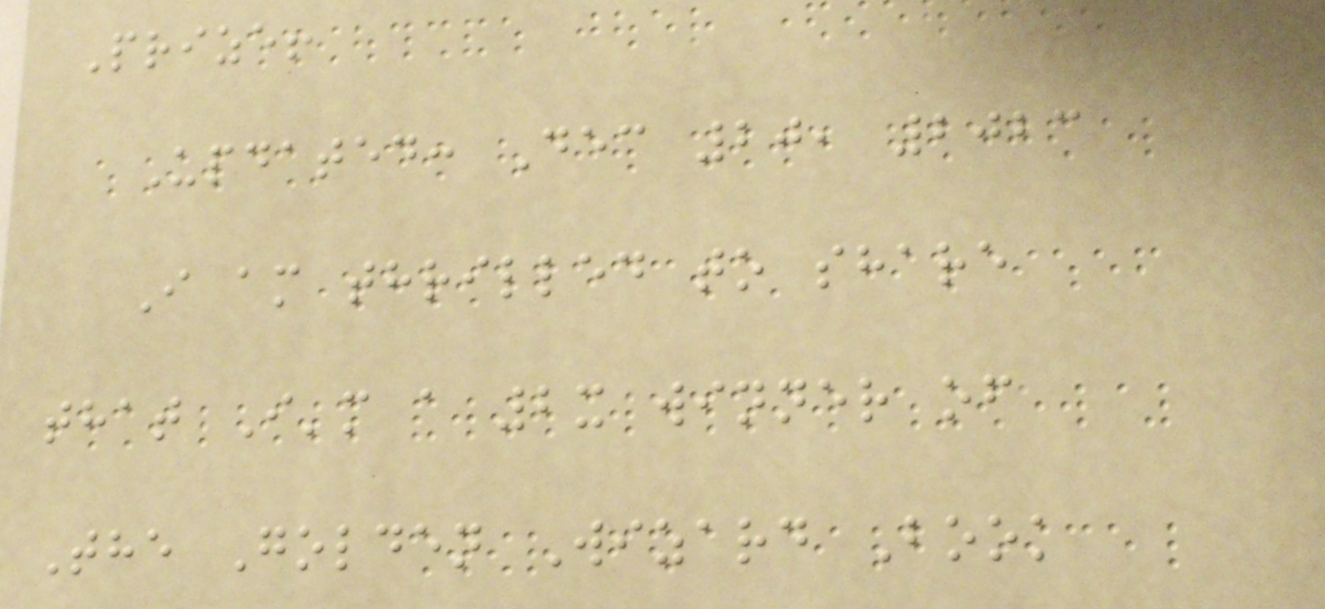Prize!
Updated: Dec 20, 2023
I am thrilled to share
that I'm a 2x winner of
The Golden Wizard Book
